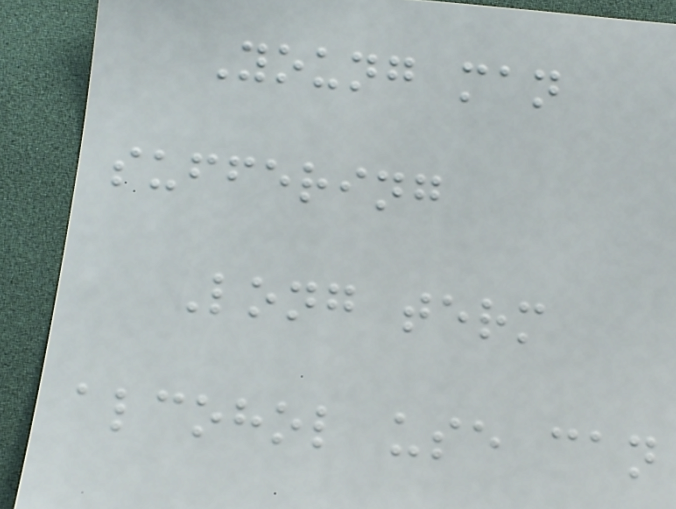Young man
suffering
Long term
alcohol use can
